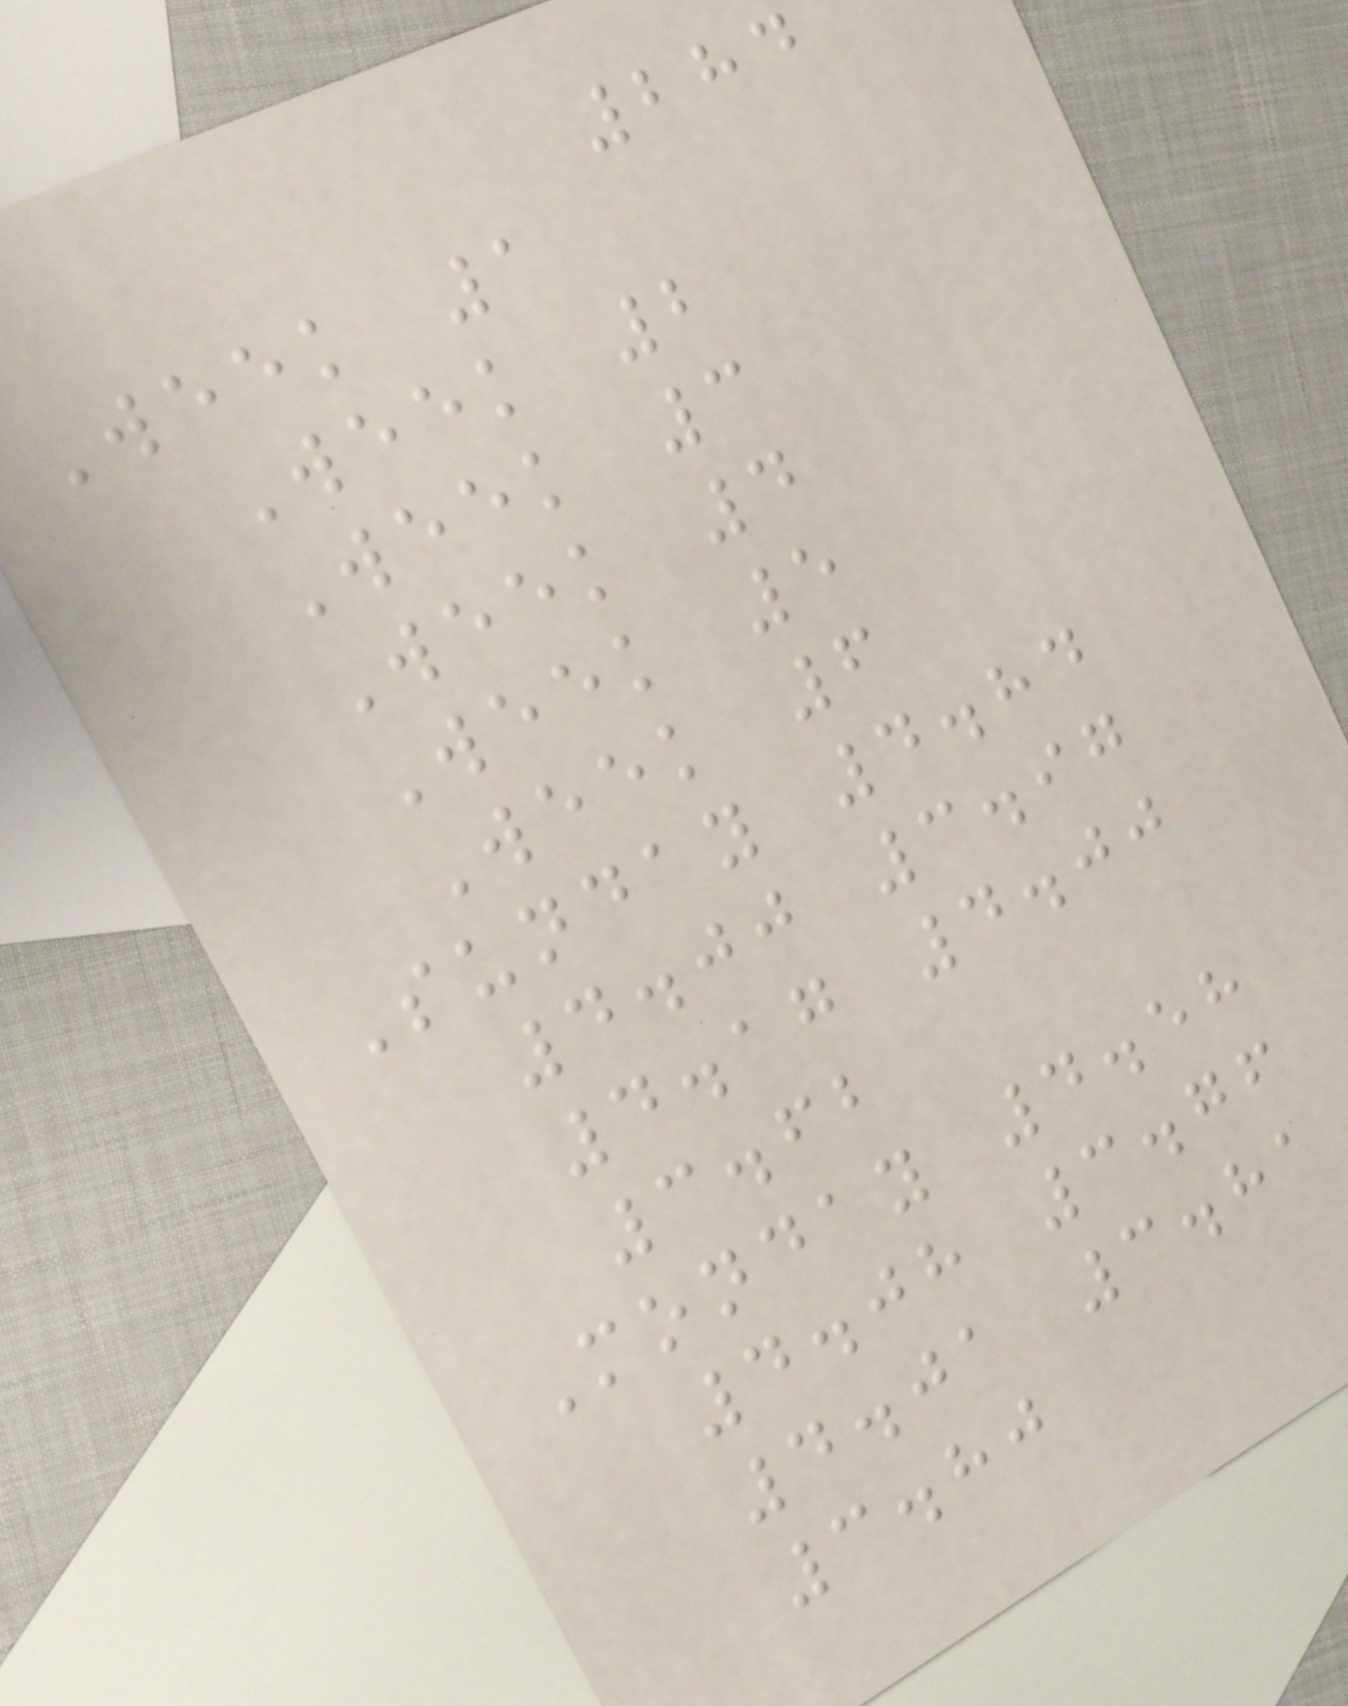284
Week 1
Week 2
Week 3
Week 4
Week 5
Week 6
Sunday 4.84
4.00 3.97
4.17 4.00
3.62
Monday 4.58
4.08 3.76
4.01 3.81
3.80
